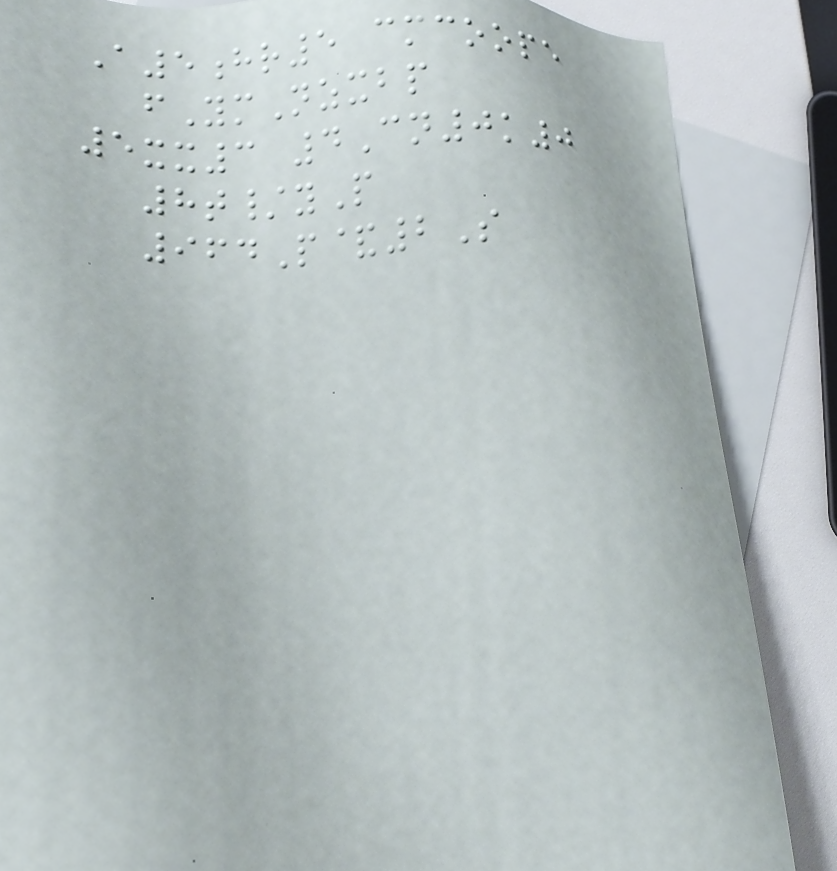A5hr5 cmcoope
fYmNzxbp
5xx3 4Cn0k0
8t/yP
964P&2S
